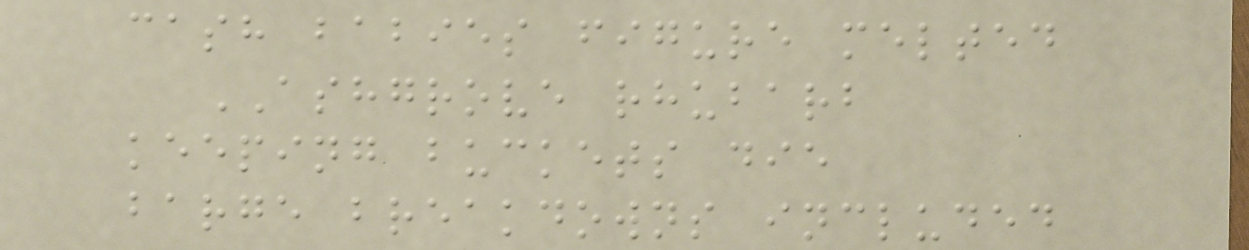cash babies figure melted
ASHGROVE rhubarb
keeping buckets die
barge breakdowns included
